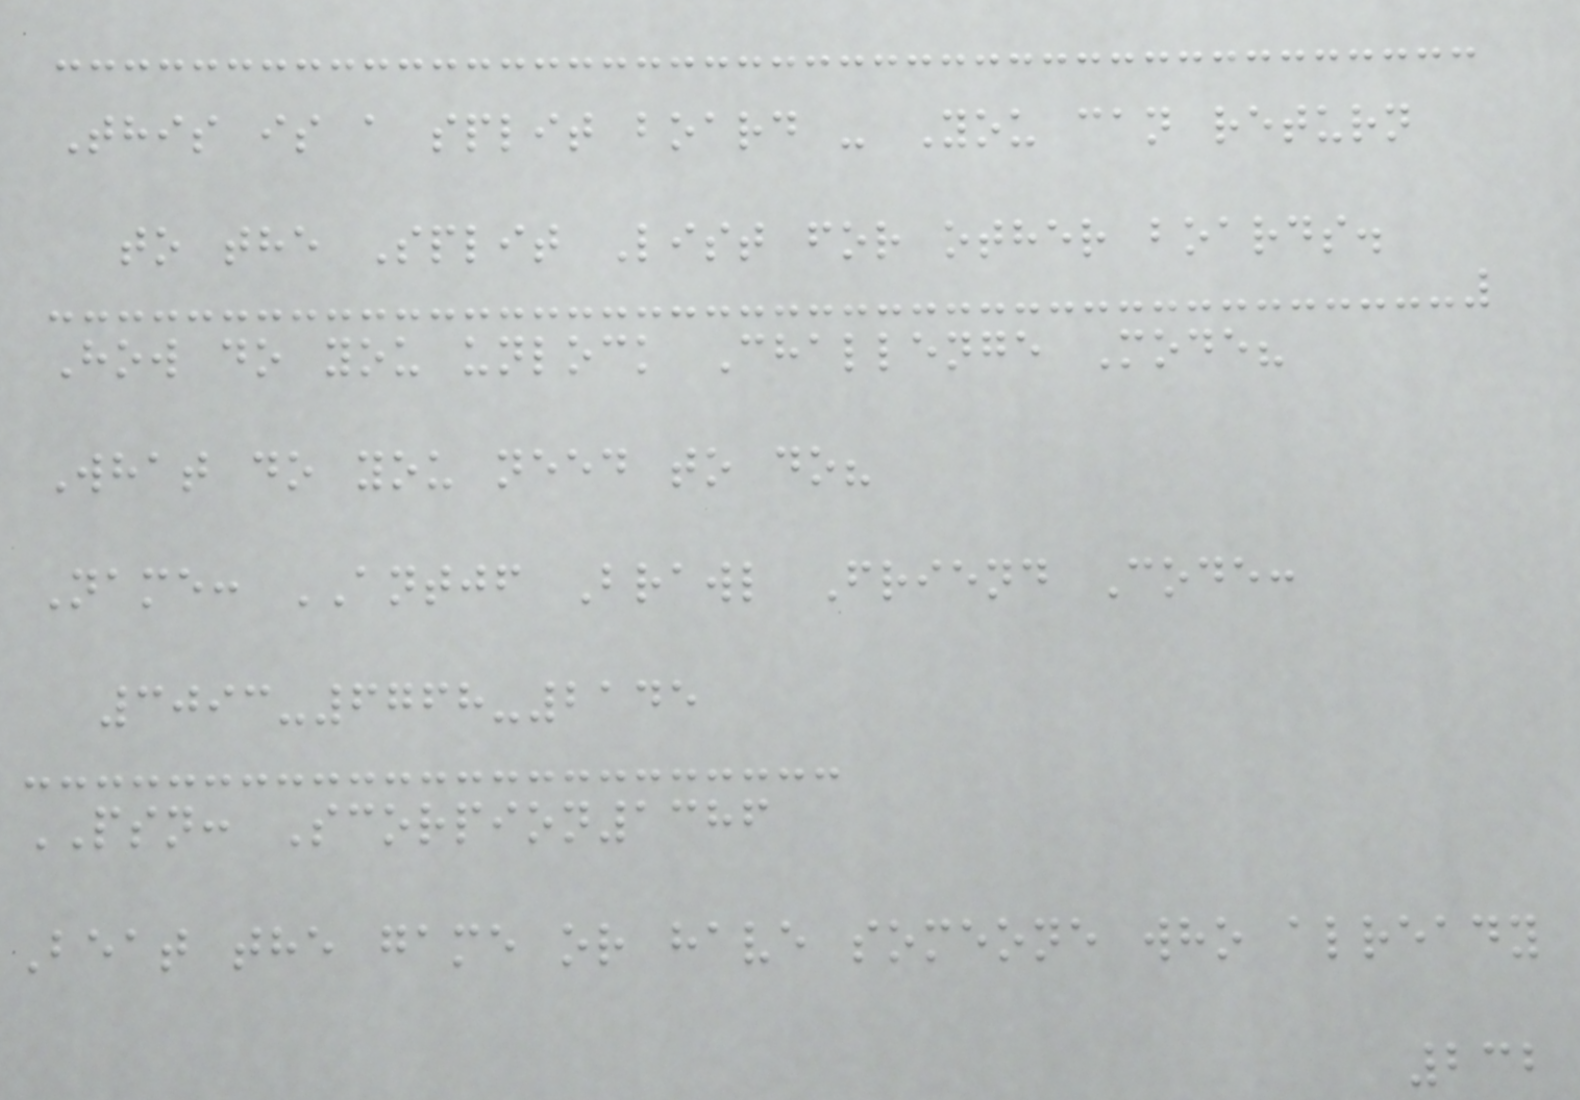This is a split board - You can return
to the Split List for other boards.
How do you unlock Challenge Mode?
What do you need to do?
Name: ANTJF Brawl Friend Code:
3093-6768-2145
PSN: Scorpion1386
Beat the game or have someone who already
232
